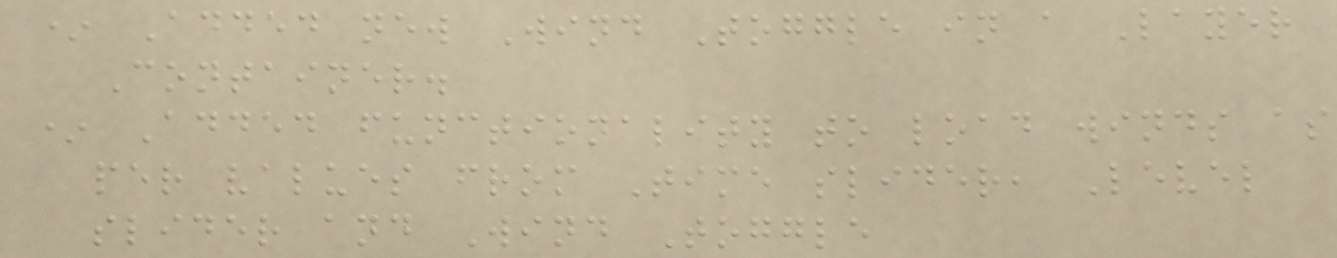* Added new Wind Toggle in a Layer
Container.
* Added functionality to load winds as
per values from Time slider, Level
slider and Wind Toggle
